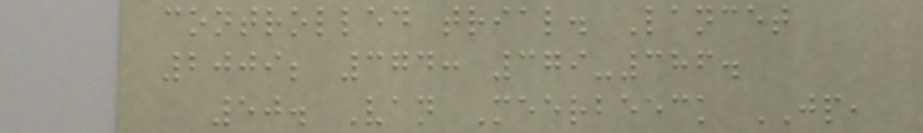controlled trial. Lancet
2009; 374: 379-386.
50. Van Meerbeeck JP,
